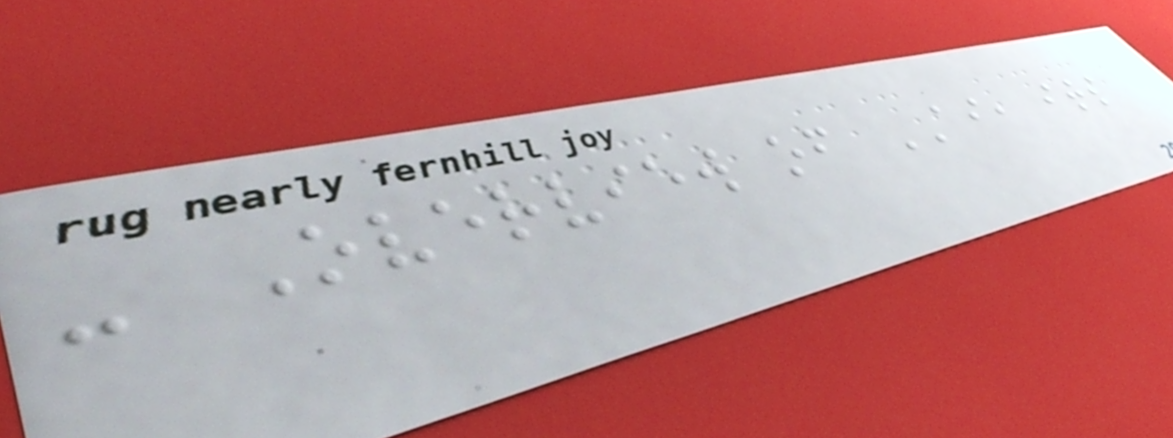- Overview of AI, its
